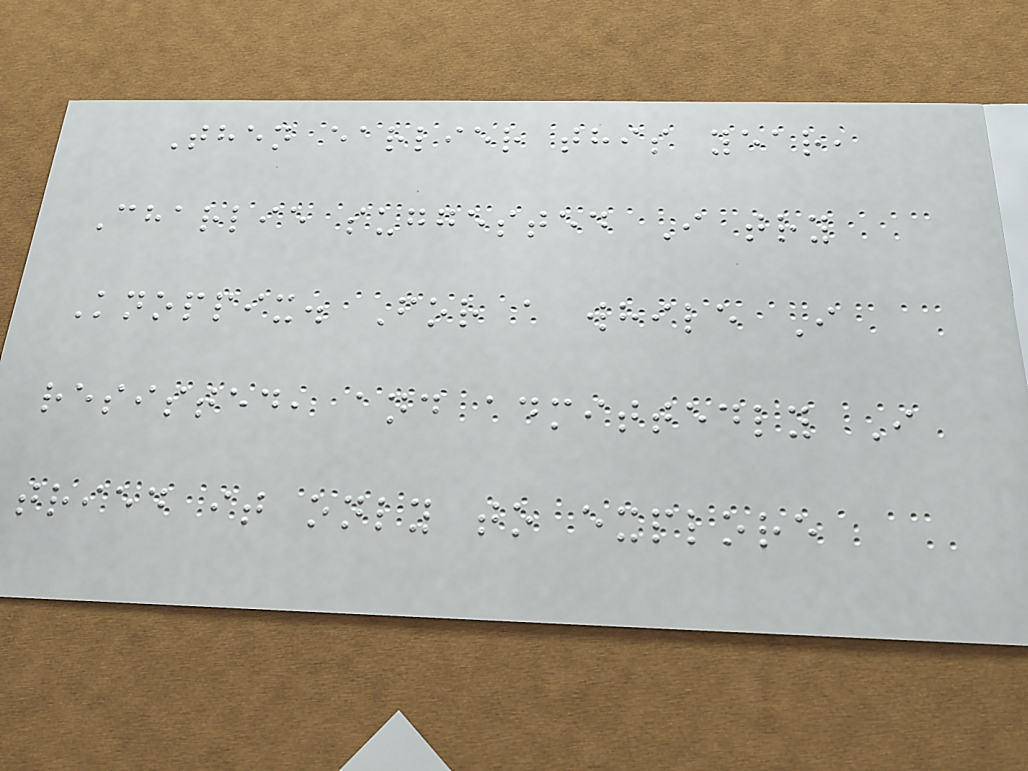Then earlier this year,
Charlie suggested I try
Knoppix. For a while I
resisted, and admittedly I
tried it only to explore
